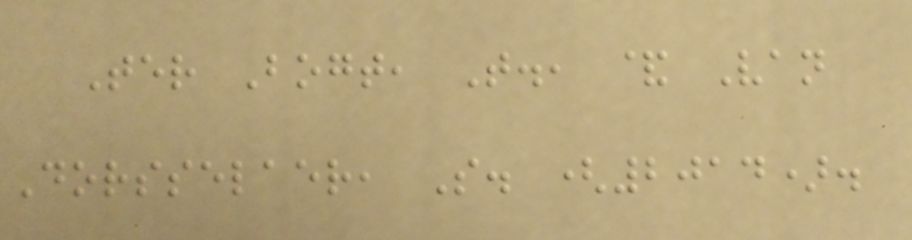Ter Bogt, T., & Van
Dorsselaer, S. (2014).
